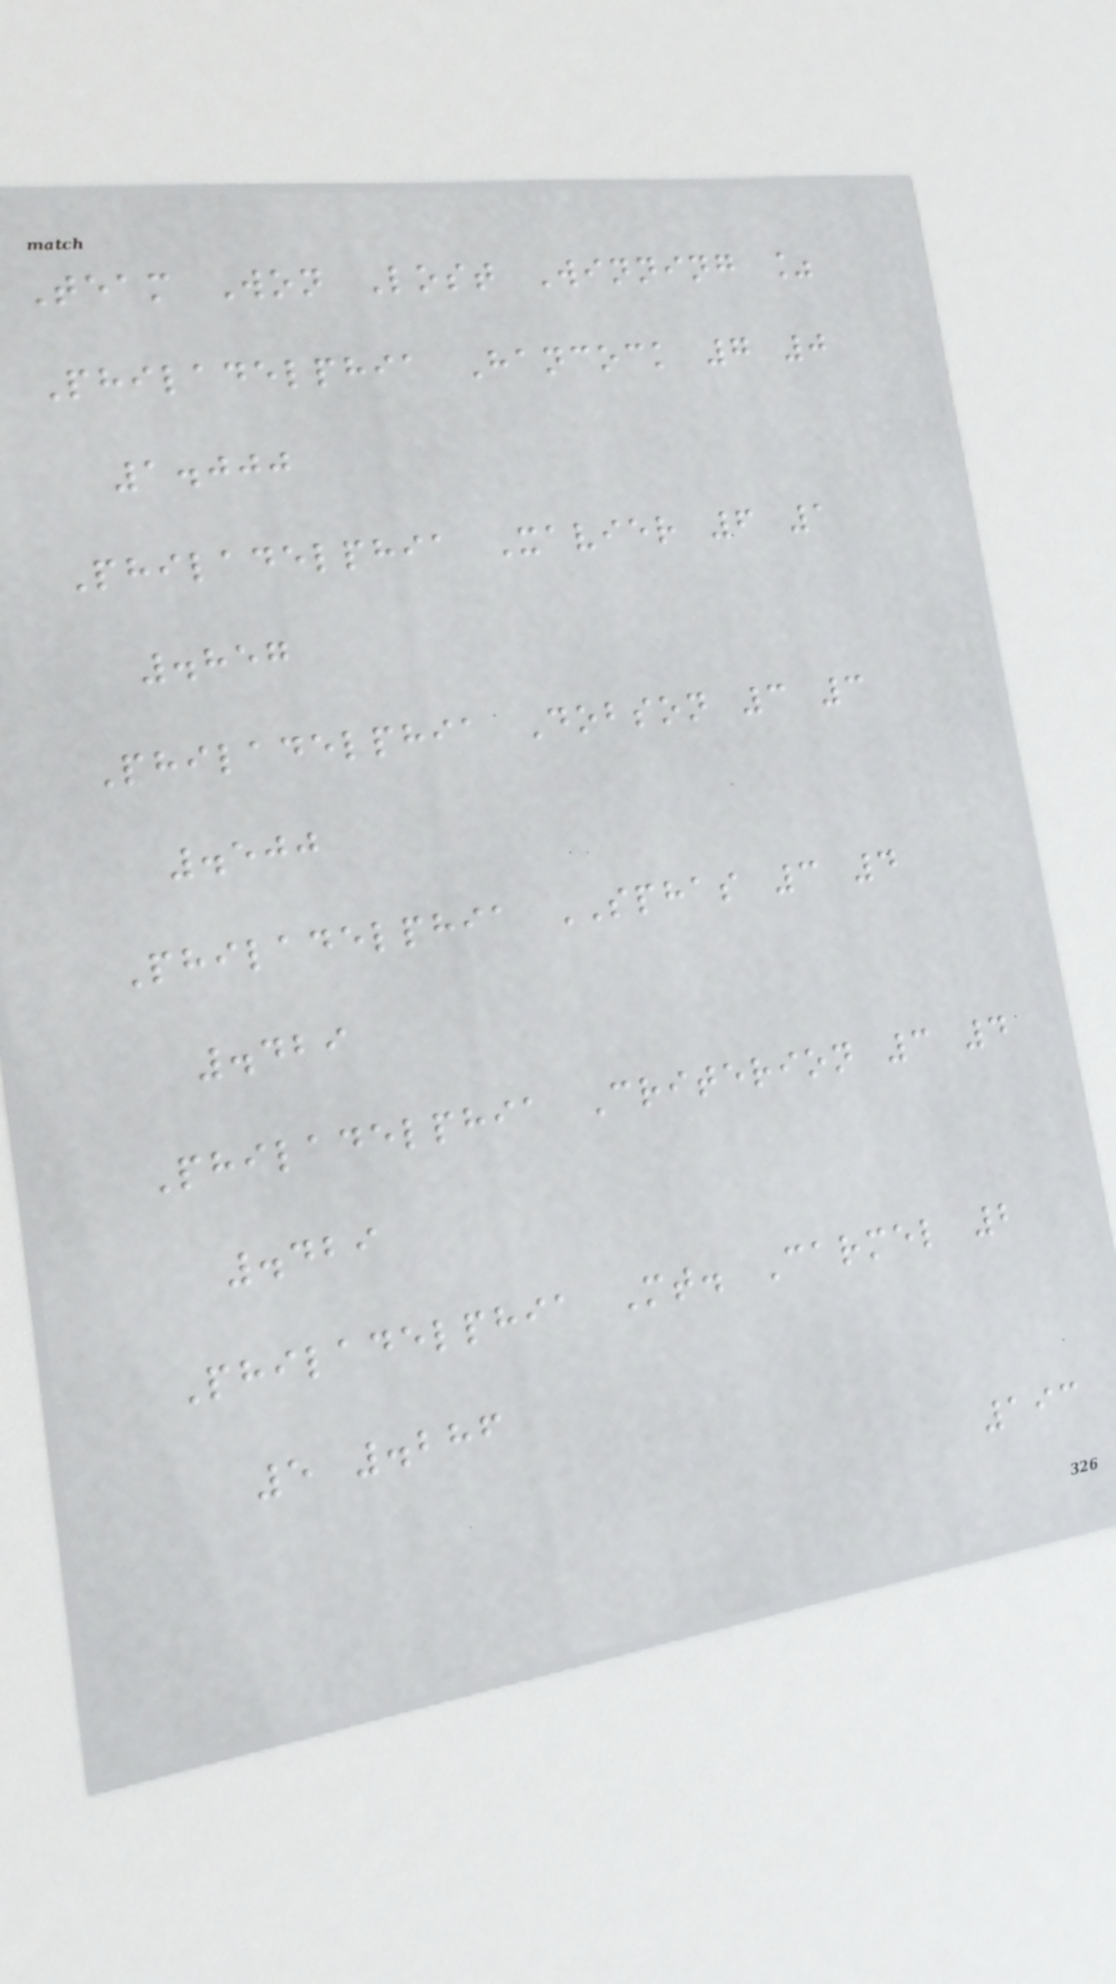Team Won Lost Winning %
Philadelphia Hancock 7 0
1.000
Philadelphia Xavier 6 1
.857
Philadelphia Dobson 3 3
.500
Philadelphia SPHAS 3 4
.429
Philadelphia Criterion 3 4
.429
Philadelphia Mt. Carmel 2
5 .286
193
